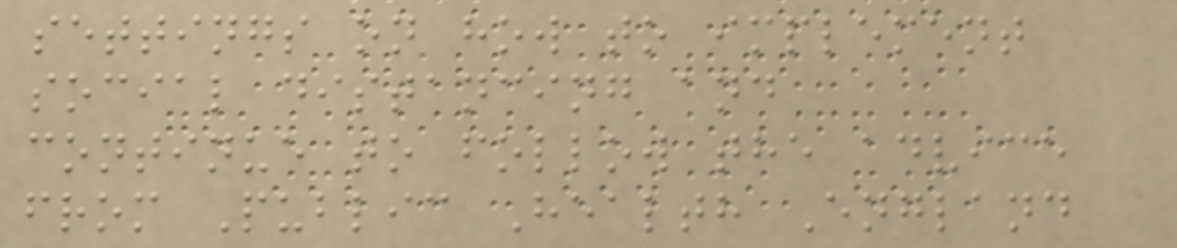settings on how to implement
social distancing and
continue to follow the advice
from Public Health England
